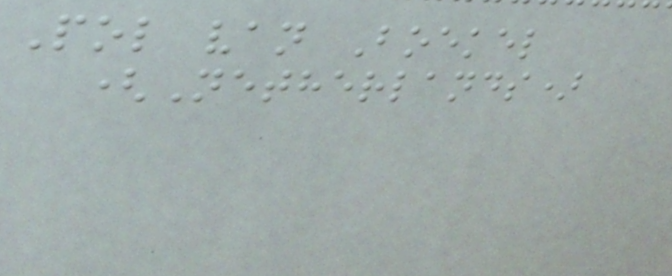Pol van Boekel
(Netherlands)
